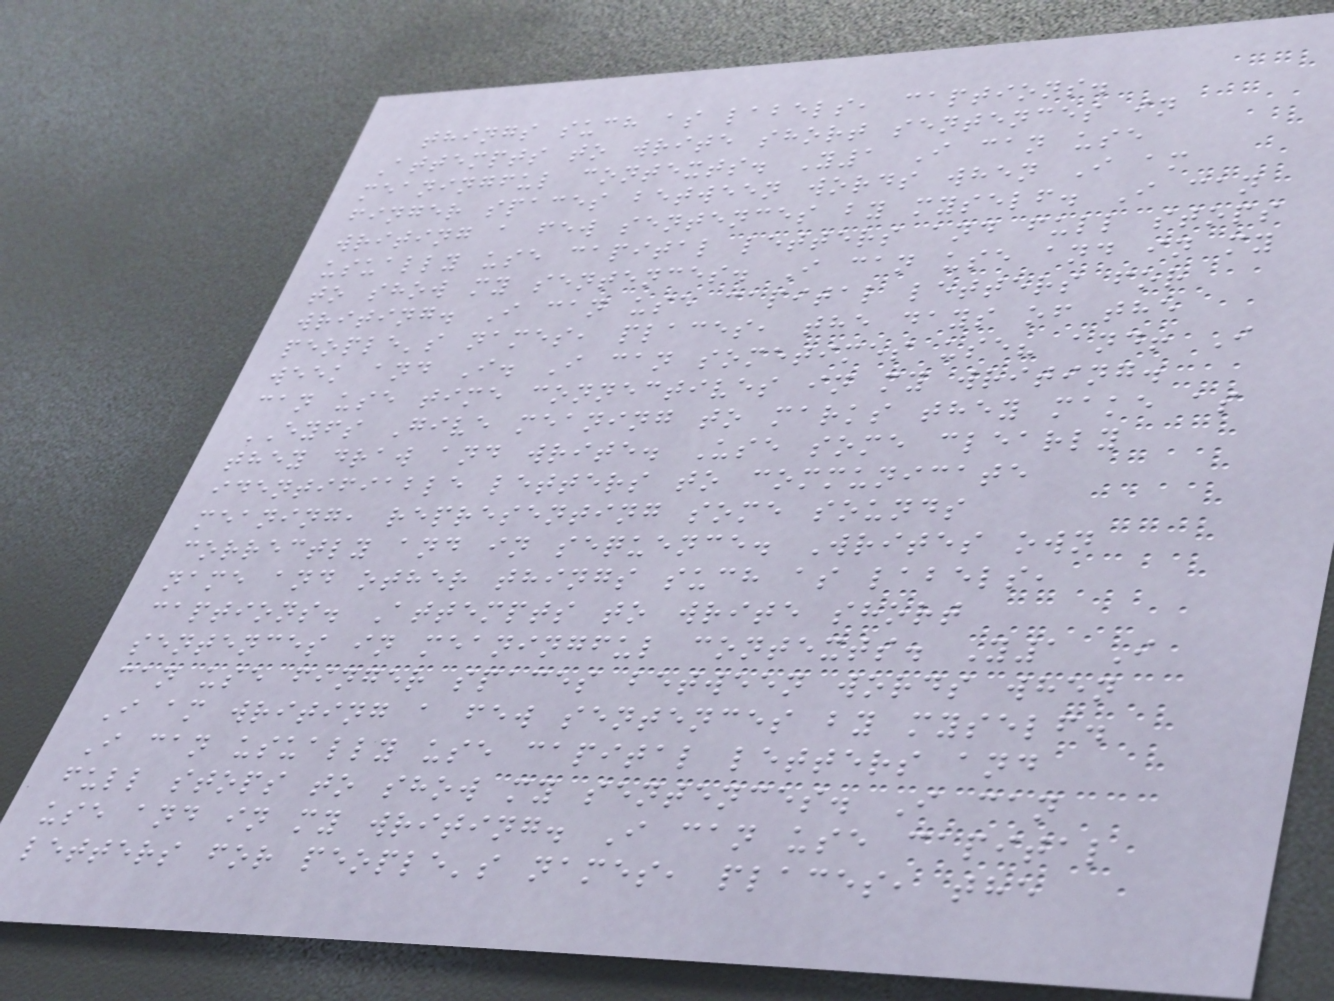things such as labels, captions.
Attempts to write short sentences in
meaningful contexts. Y1 I can use
finger spaces between words when I am
writing a few sentences by myself. I can
usually use capital letters and full stops
to show my sentences. I can use and in my
writing. I can use capital letters for
people's names, places, the days of the
week and I. I can sometimes use? and! I
can use time connectives in my writing.
EYFS Give meaning to marks they make as
they draw and write. Use some clearly
identifiable letters to communicate
meaning, representing some sounds
correctly and in sequence. Writes own
name and other things such as labels,
captions. Attempts to write short
sentences in meaningful contexts. Y1 I
can use finger spaces between words when
I am writing a few sentences by myself.
I can usually use capital letters and
full stops to show my sentences. I can
use and in my writing. I can use capital
letters for people's names, places, the
